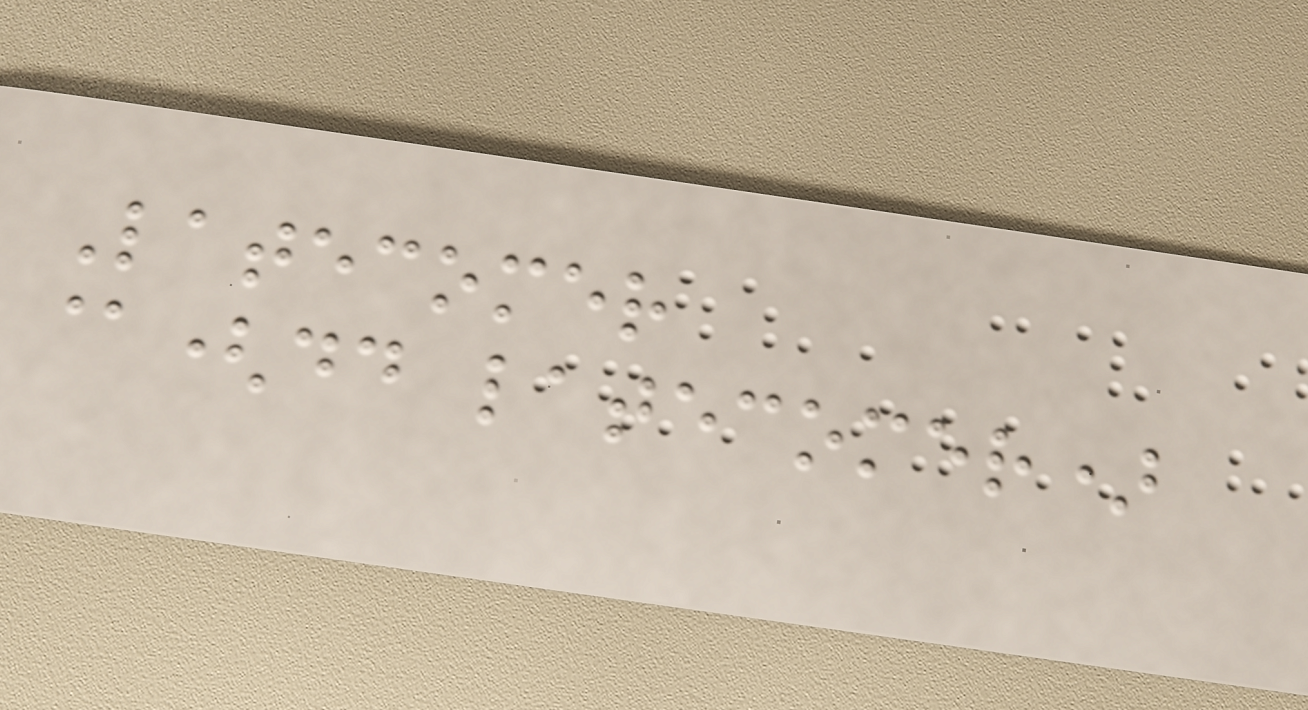Latecomer
@(dd latecomer)
